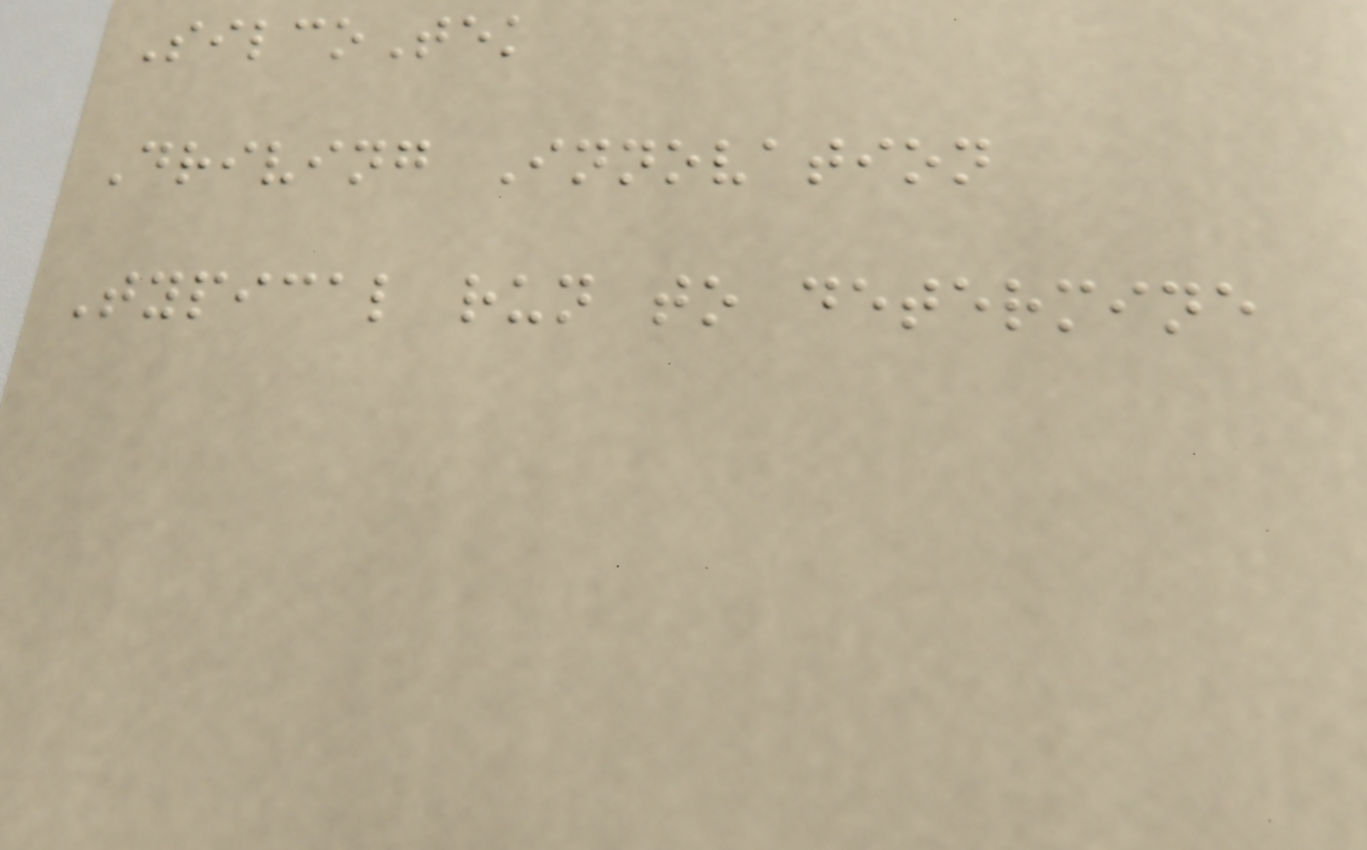SilcoTek
Driving Innovation
Typical run to determine
